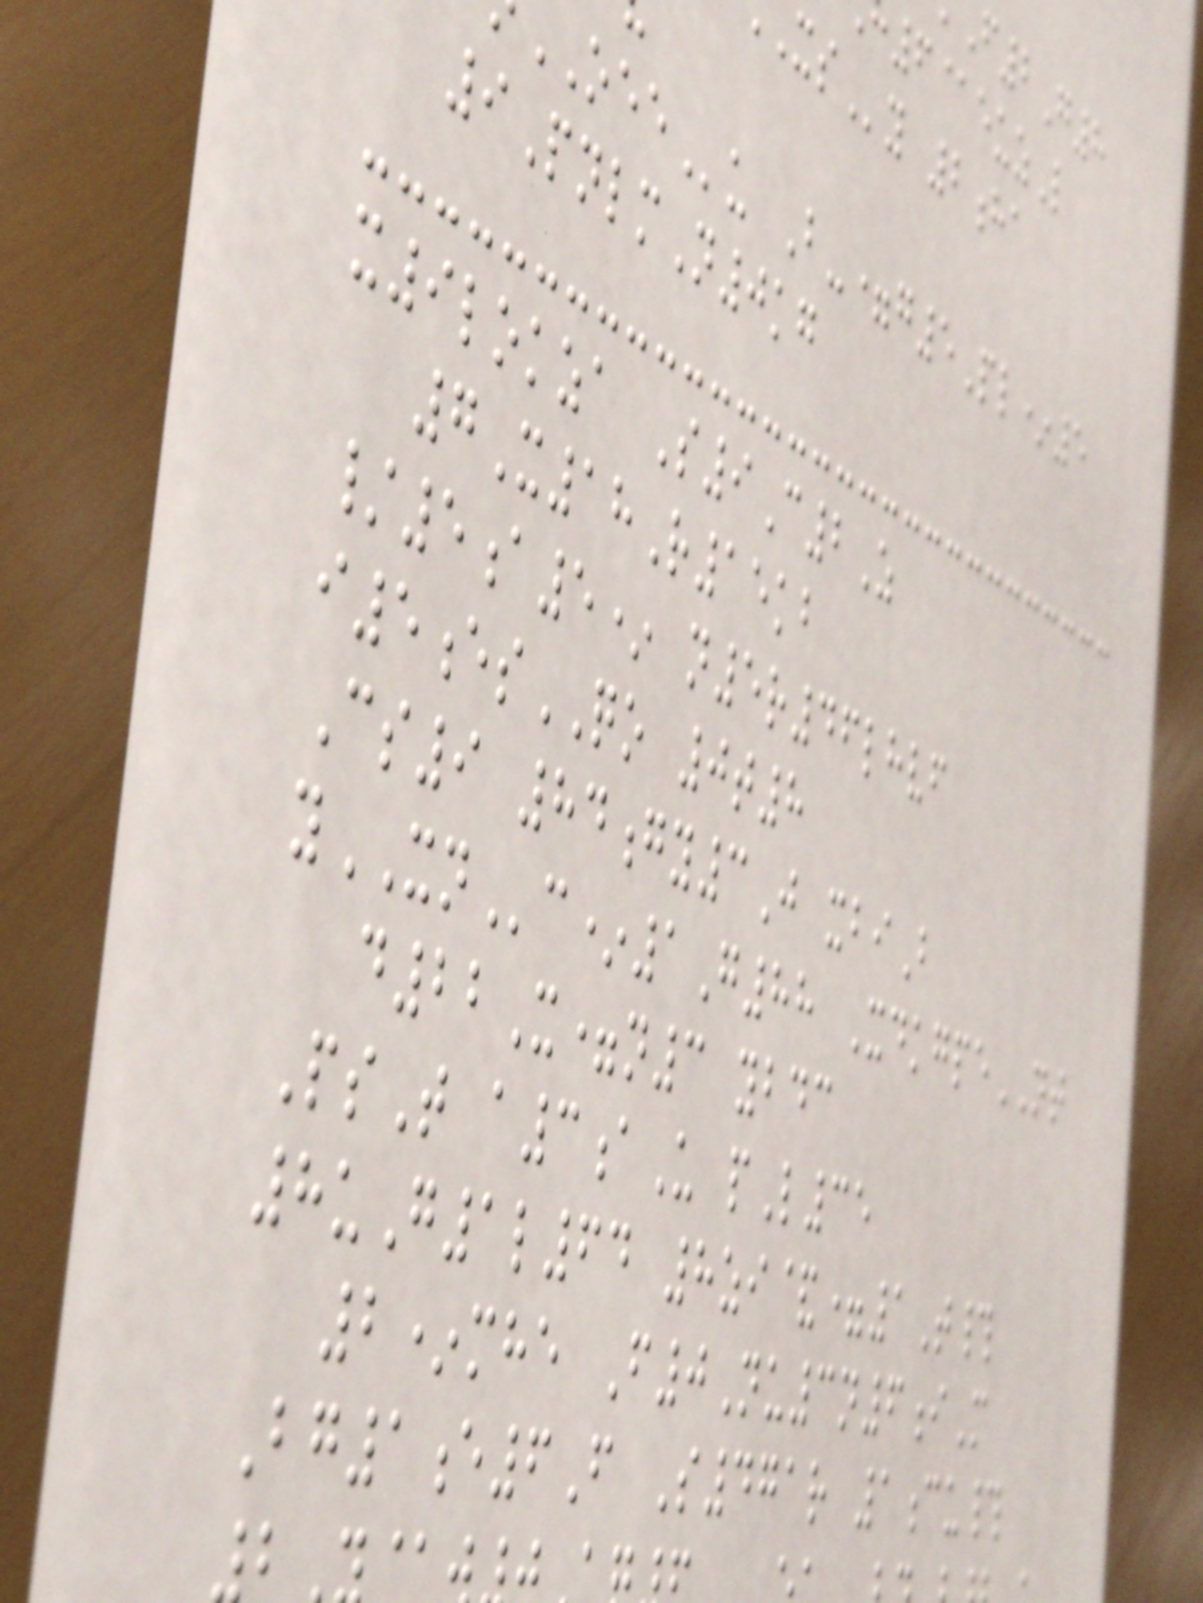6@euzL
y 2ha
u B-=g5Pl*5
9PnlmN0kg
x9lokza S9C2Z
7X18R15kb
/5a5* n5r46lhvf
i5esQO 0t8
Cs9 84gy3J xbiB
yXNc*1G88 XdkgpeNT
d22X=n3 ybdc
PsT a3aU pL35
8uG1l64 8zi&=1T#
2*mhe F0Nu3n6iM
Bg1e6F S471r 1cu#
